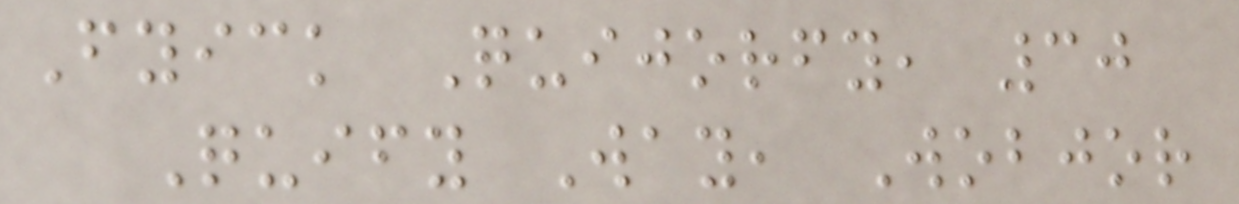Fyick Quijorfy, 30
Quify Way, Wobjor
